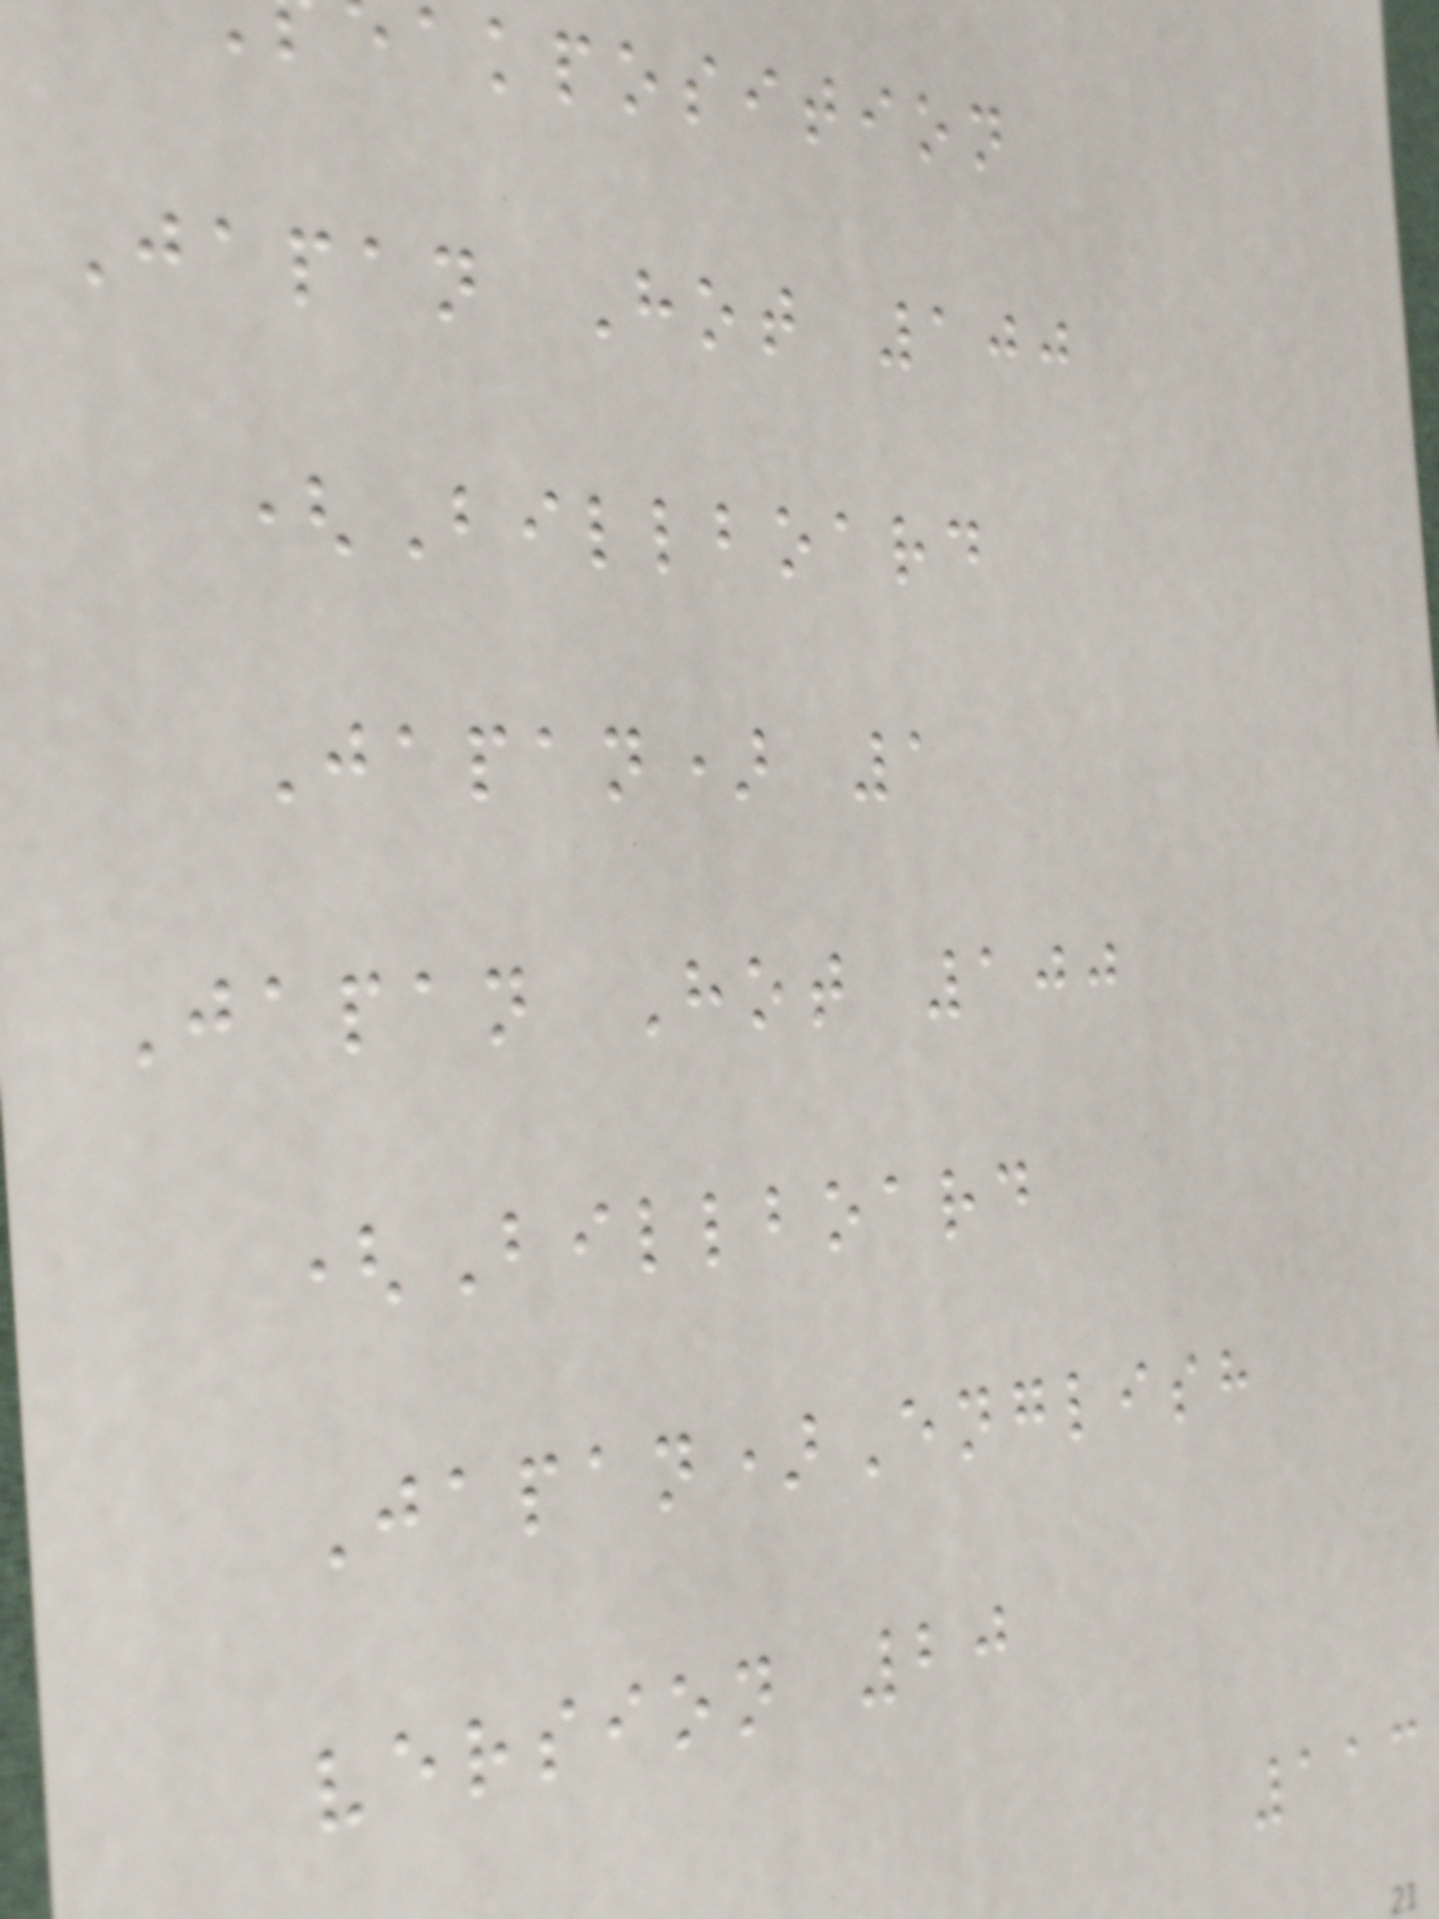akposition
Japan Hot 100
(Billboard
Japan) 1
Japan Hot 100
(Billboard
Japan)English
version 20
113
